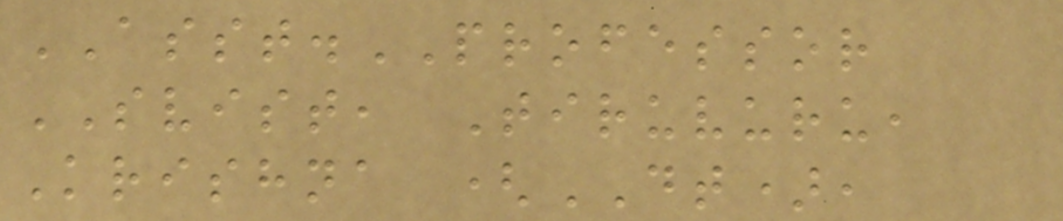ASST.PROFESSOR
SVIST, Tiruvuru,
Krishna (DT),
